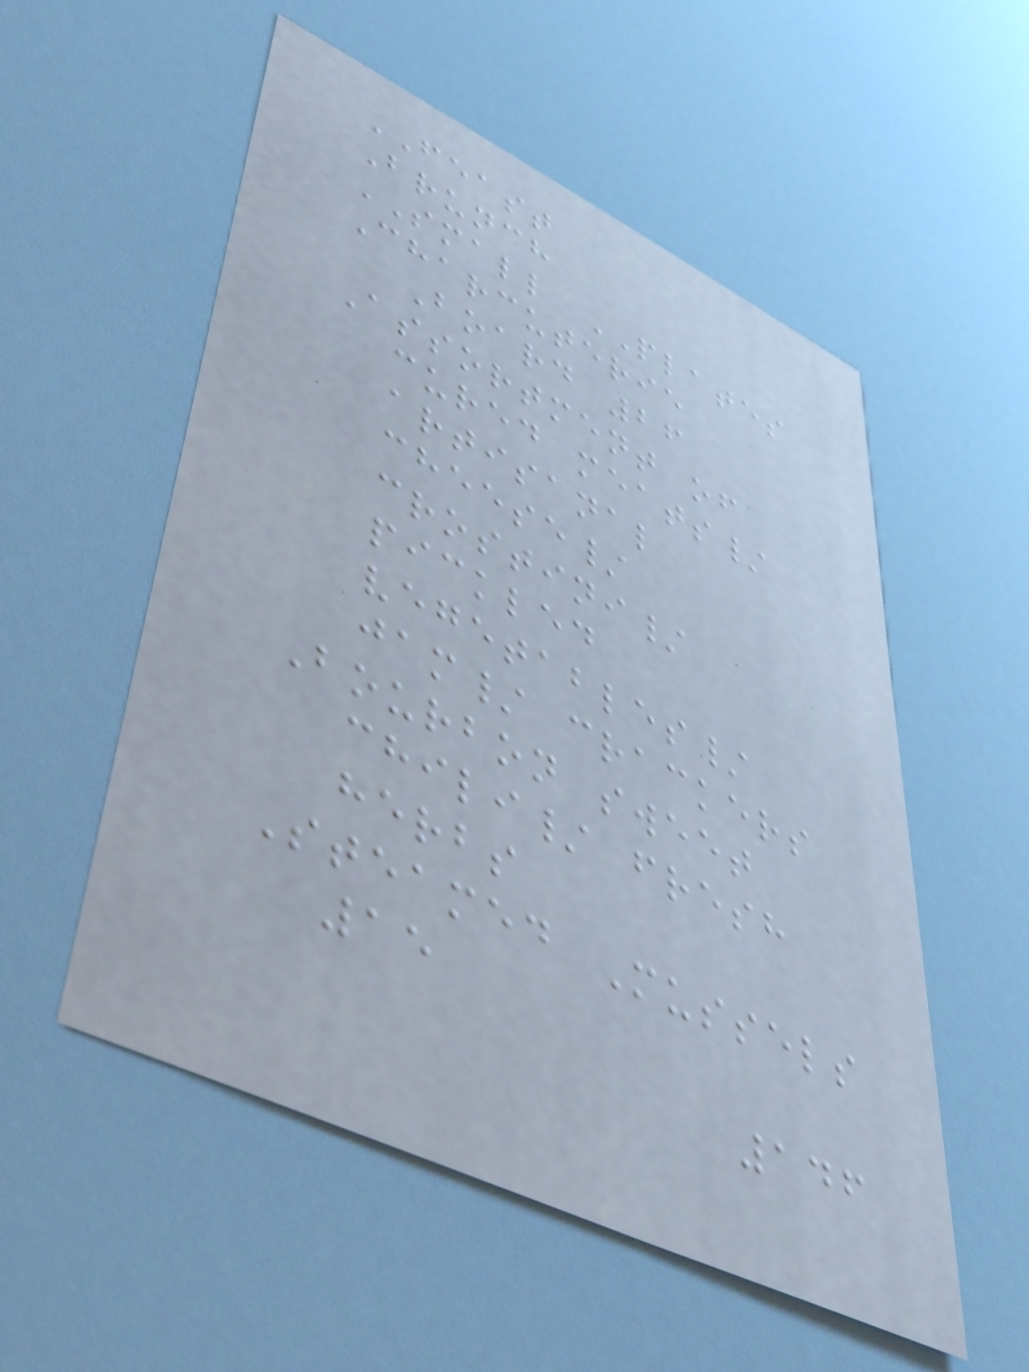FEAST
Brunch
SMALL PLATES
Charcuterie
Board 26
Assortment of
cured meats/
artisanal
cheese/
crostini/
pickled
vegetables/
jam/ crackers
Bourbon sweet
chili/ fresh
herbs
Steamed Mussels
15
146
